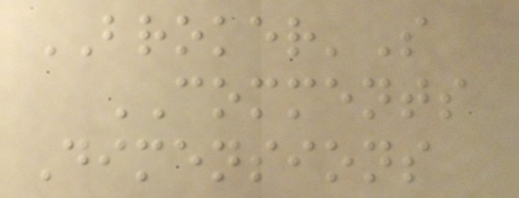BROKER'S
COMMENTS
Dimensions
